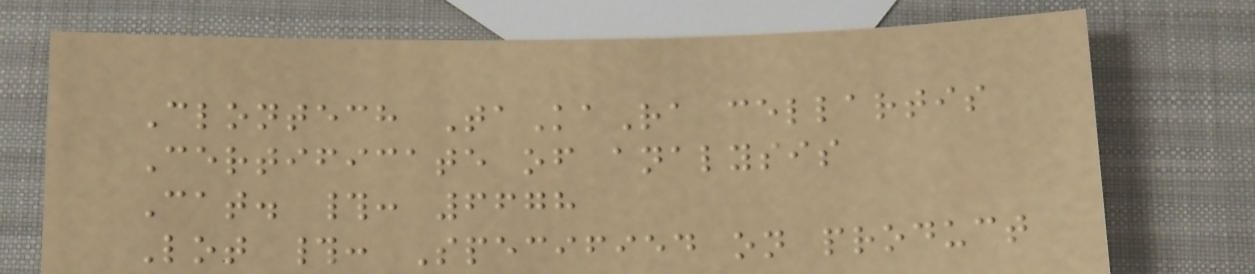Clontech TaKaRa cellartis
Certificate of analysis
Cat. #: 6678
Lot #: Specified on product
